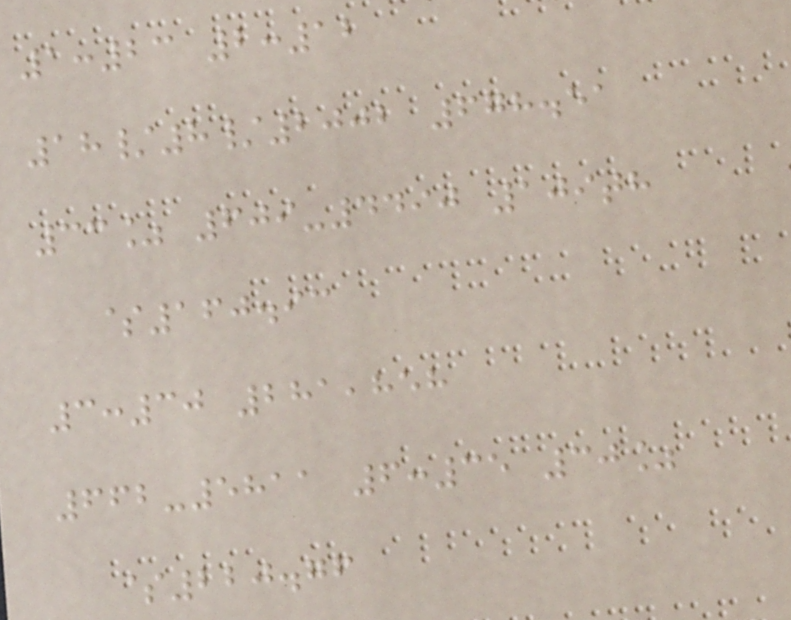1:23 2:12
18/8/2002 678.51
33% 609-4490 109th
$160.93
3:30 281,858
662-5811 6:35 30%
$220.76
